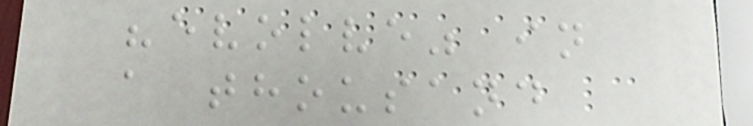"evolve" in
a thousand
